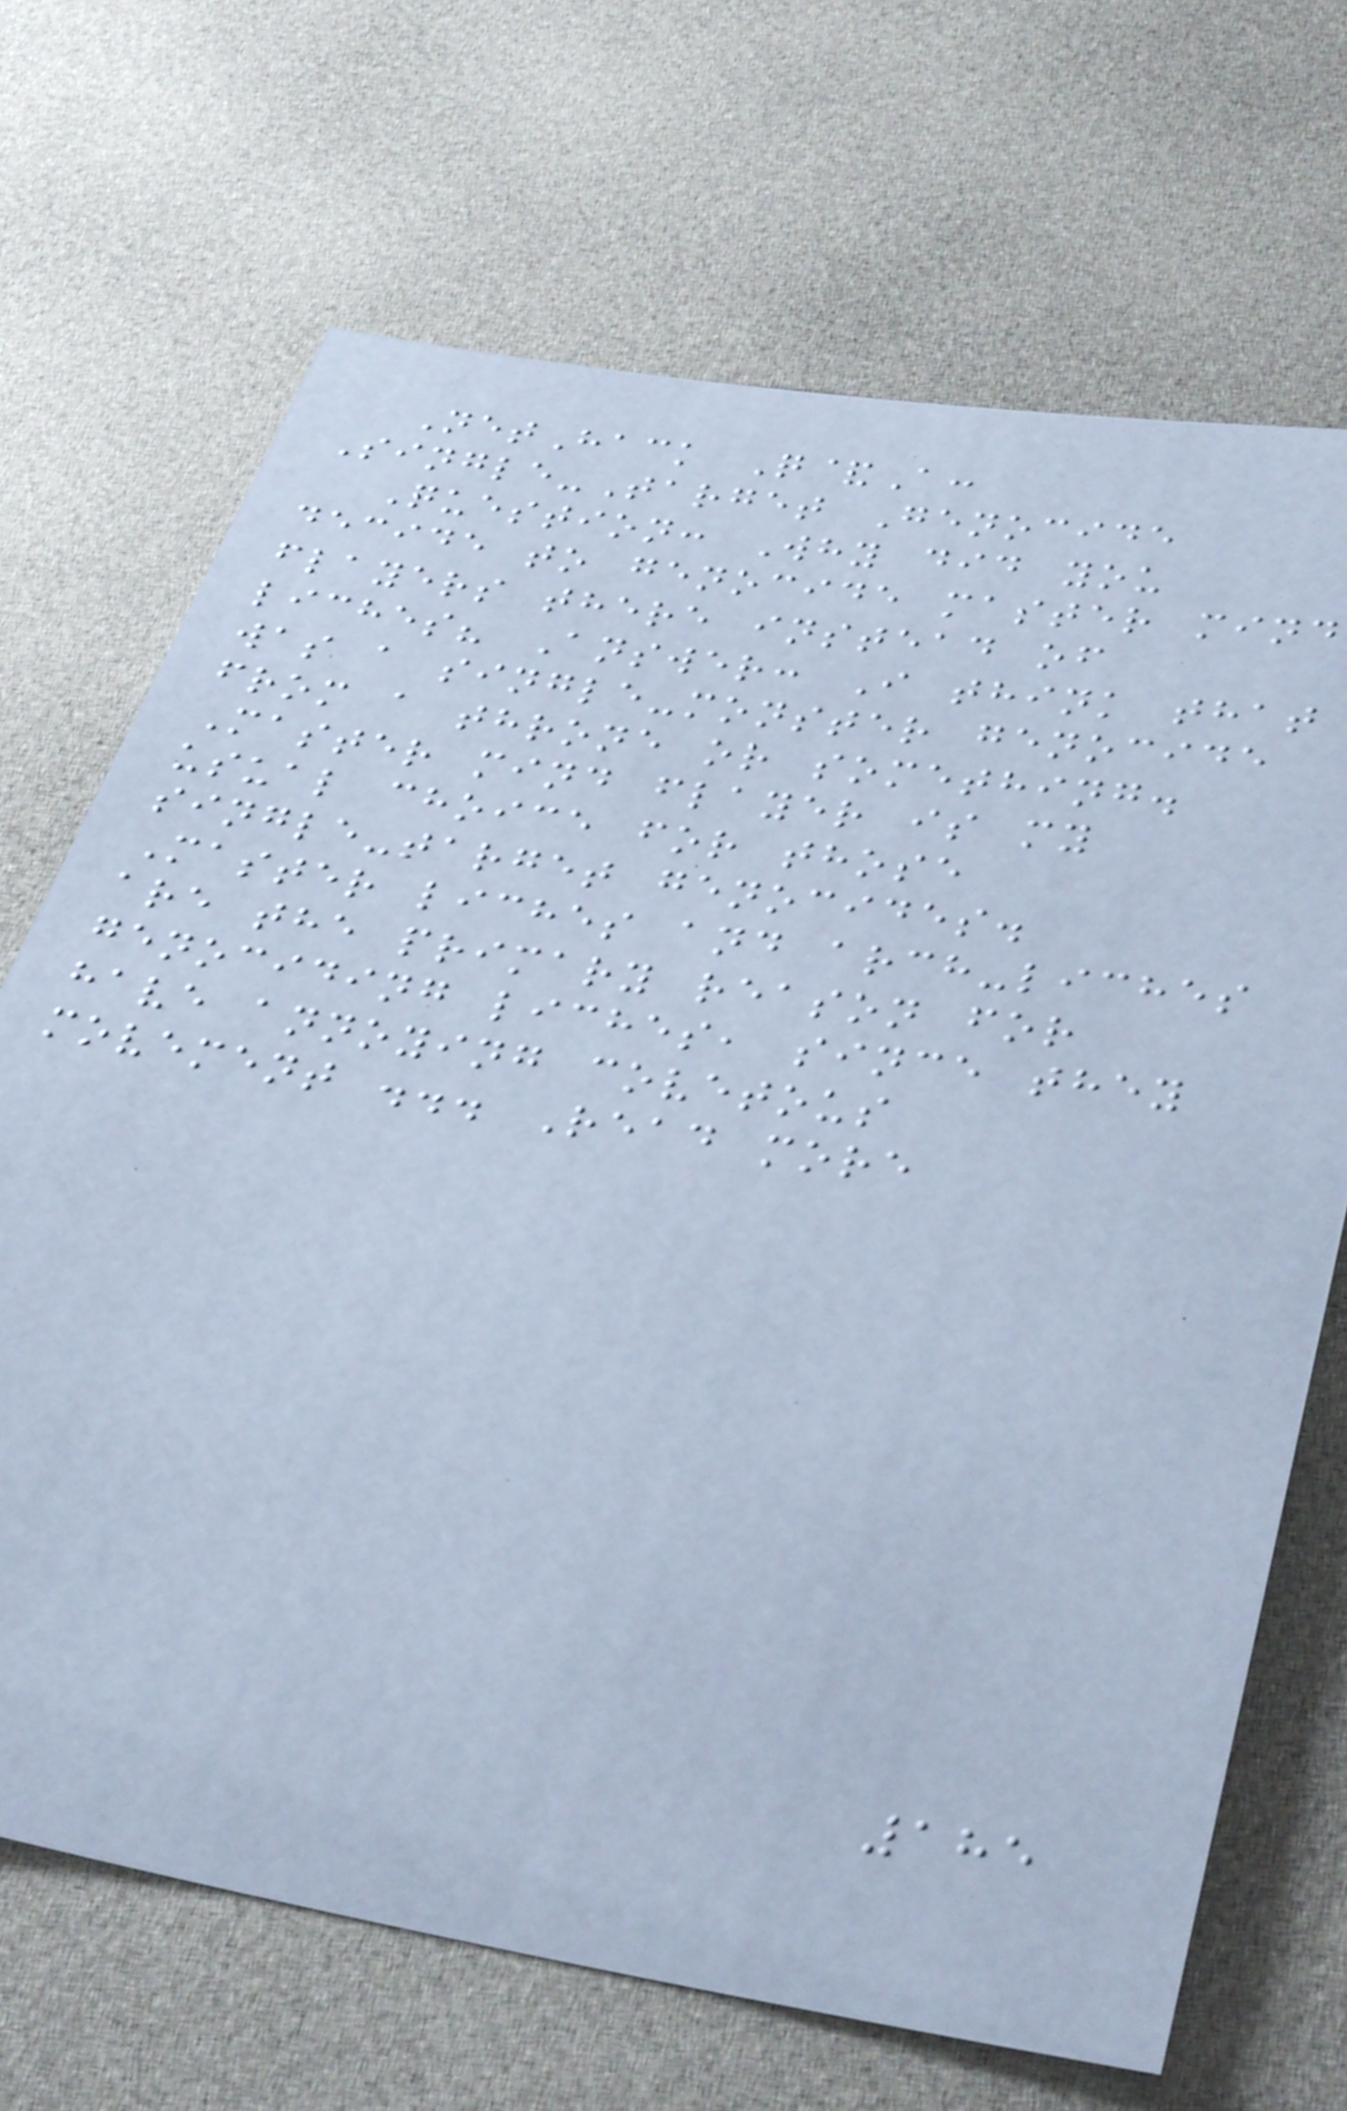NetHack Q&A:
Single-Target Genocide
Question: Why did you
decide to genocide master mind
flayers there instead of
liches? Answer: I think that
was a single-monster genocide
from a throne or something.
Master mind flayer is my
usual choice for those
single-target genocides.
Master liches and arch-liches
are the primary reason for
genociding liches, since they
have annoying covetous
movement ... Read more
185
